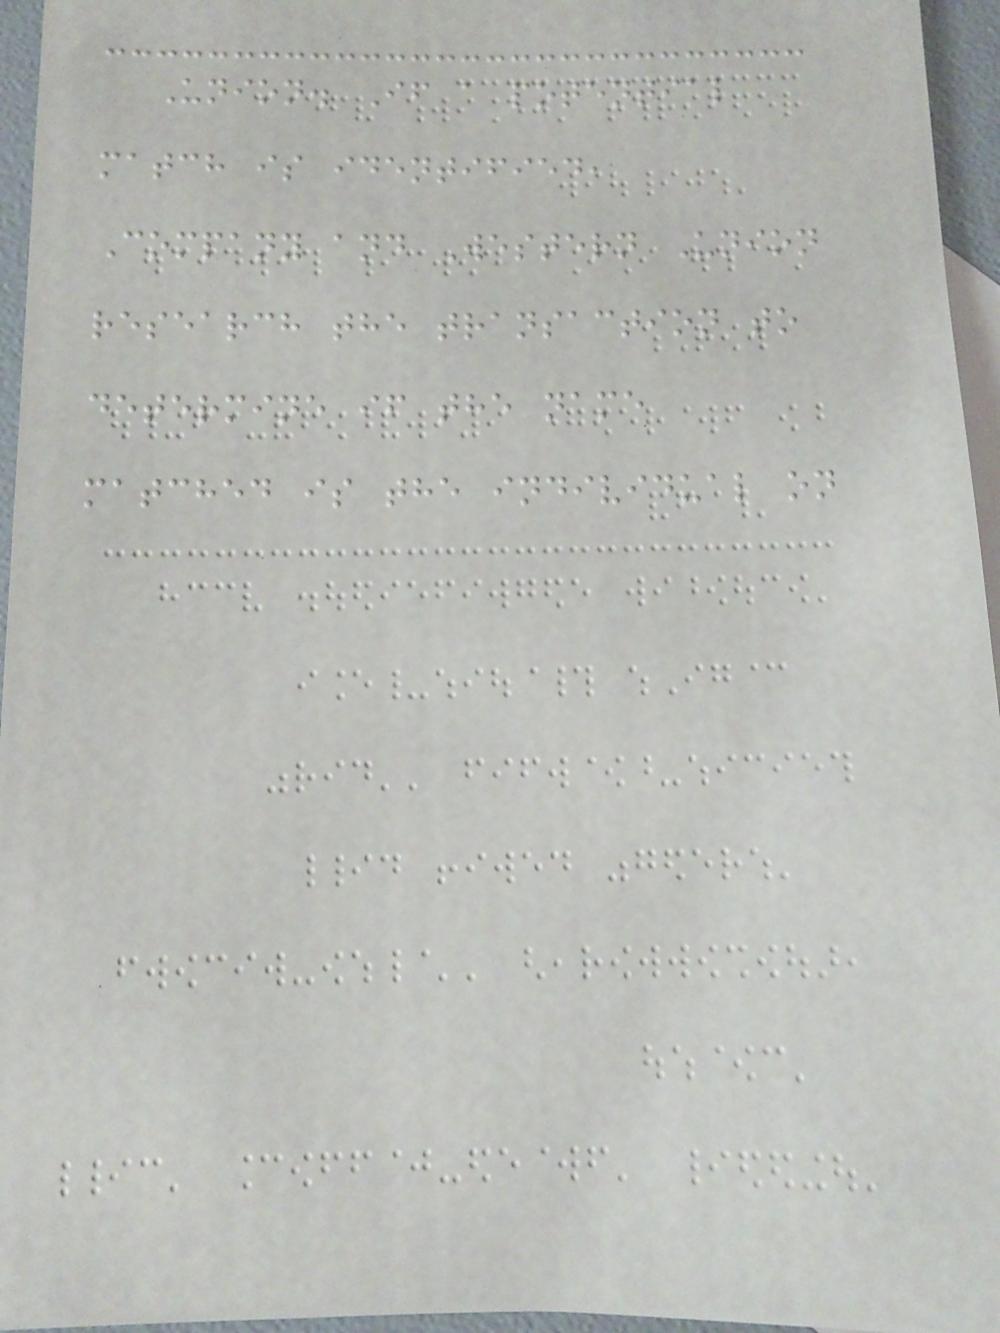Union. If a potential
match is identified,
Company and Western Union
research the transaction to
determine if the name
matched is the individual on
